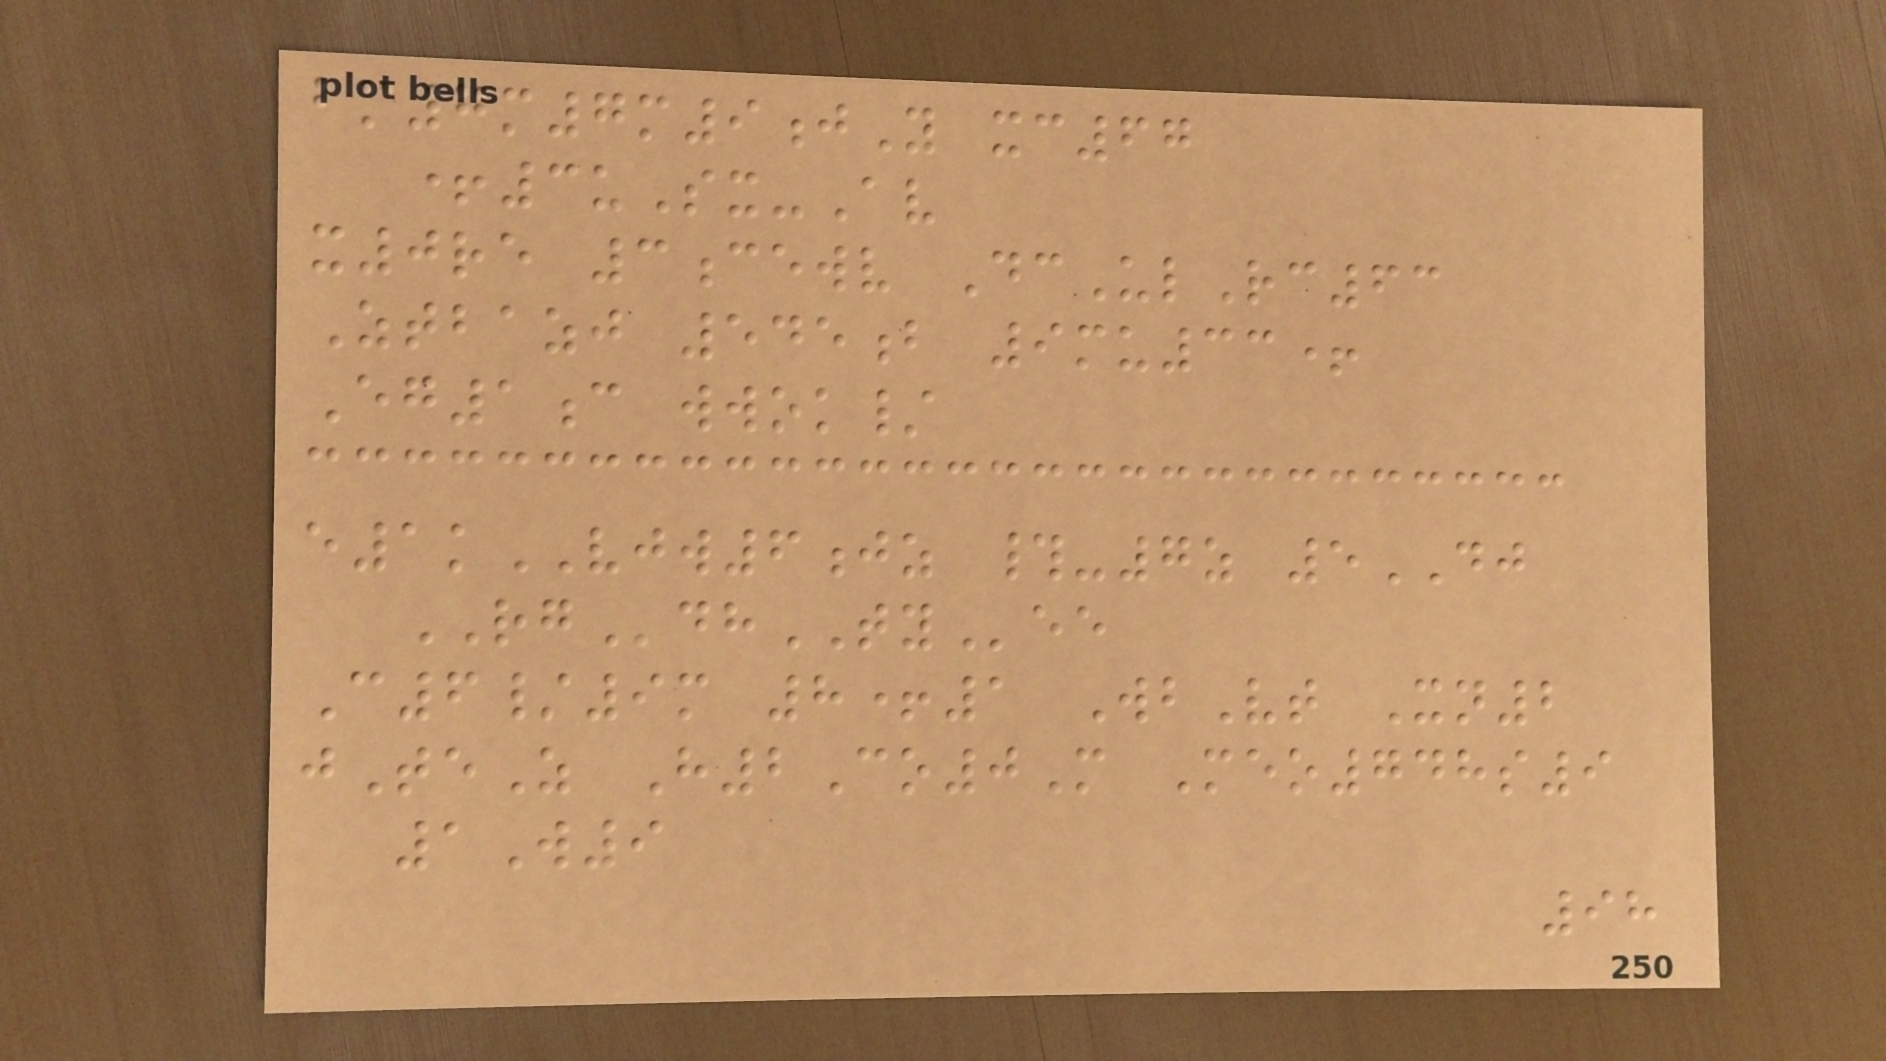bm7m7m9jY xc67
+3uSx-Av
x0re 3cewv DcUlRc63
Ztbazj 545b 9mu33+
Eg1c wwok/
e1kVJW6jz #-7z 5DJ
RGdhTYee
C6/9m 8+1 WbVt Xn2
jTeZ H2Co0M Meo748s9
1W9
98
